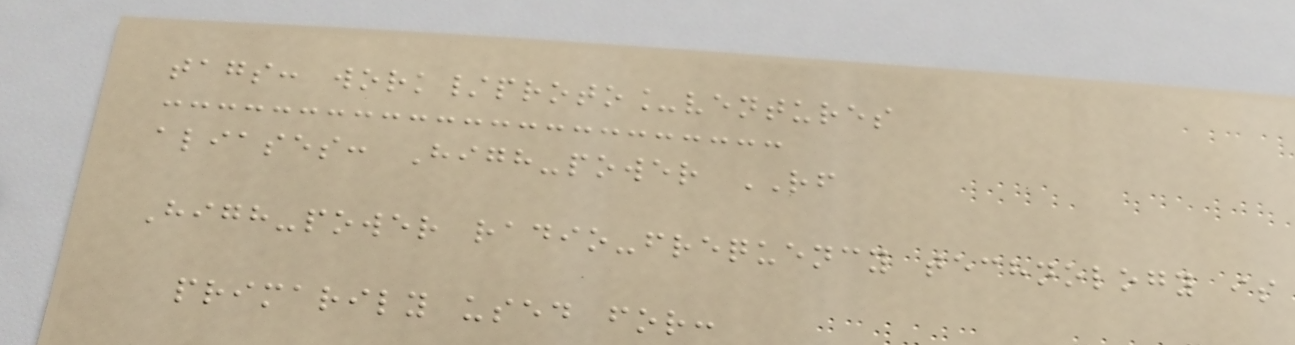tags: work/proto_ventures
aliases: High-power RF
High-power radio-frequency technology is
primarily used for:
